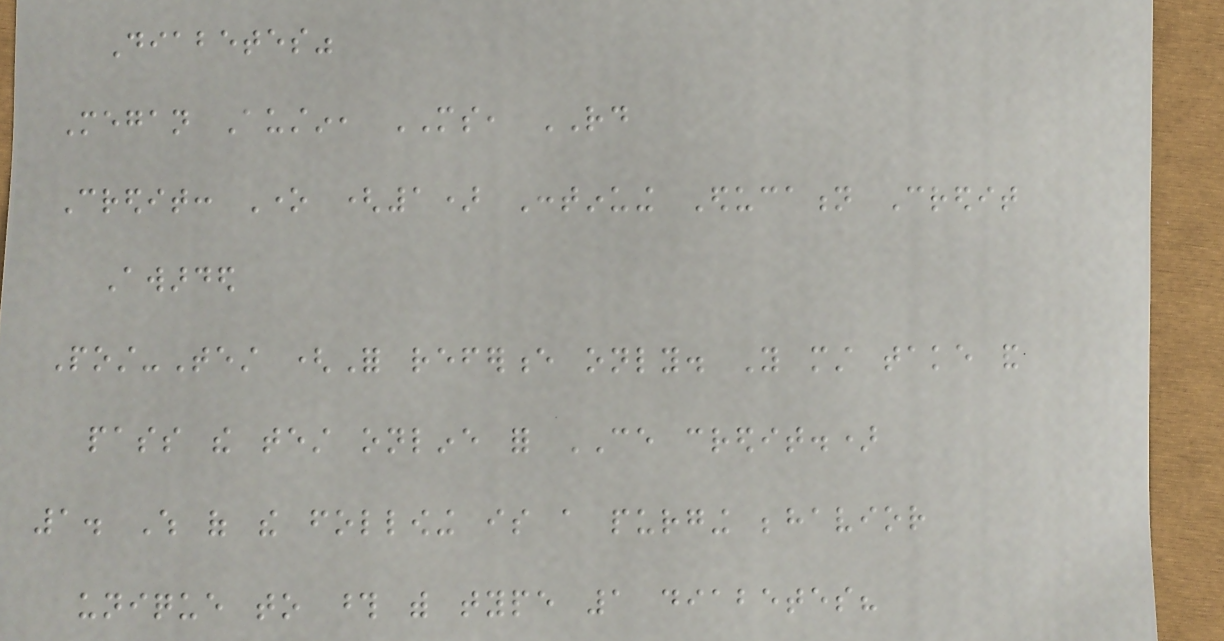Diabetes"
Megan Austin, MS, RD
Credit: One (1) Continuing Education Credit
Awarded
Post-Test (For reference only. You must take and
pass the test online for CE credit.)
1. Which of the following is a purging behavior
unique to those with type 1 diabetes?
